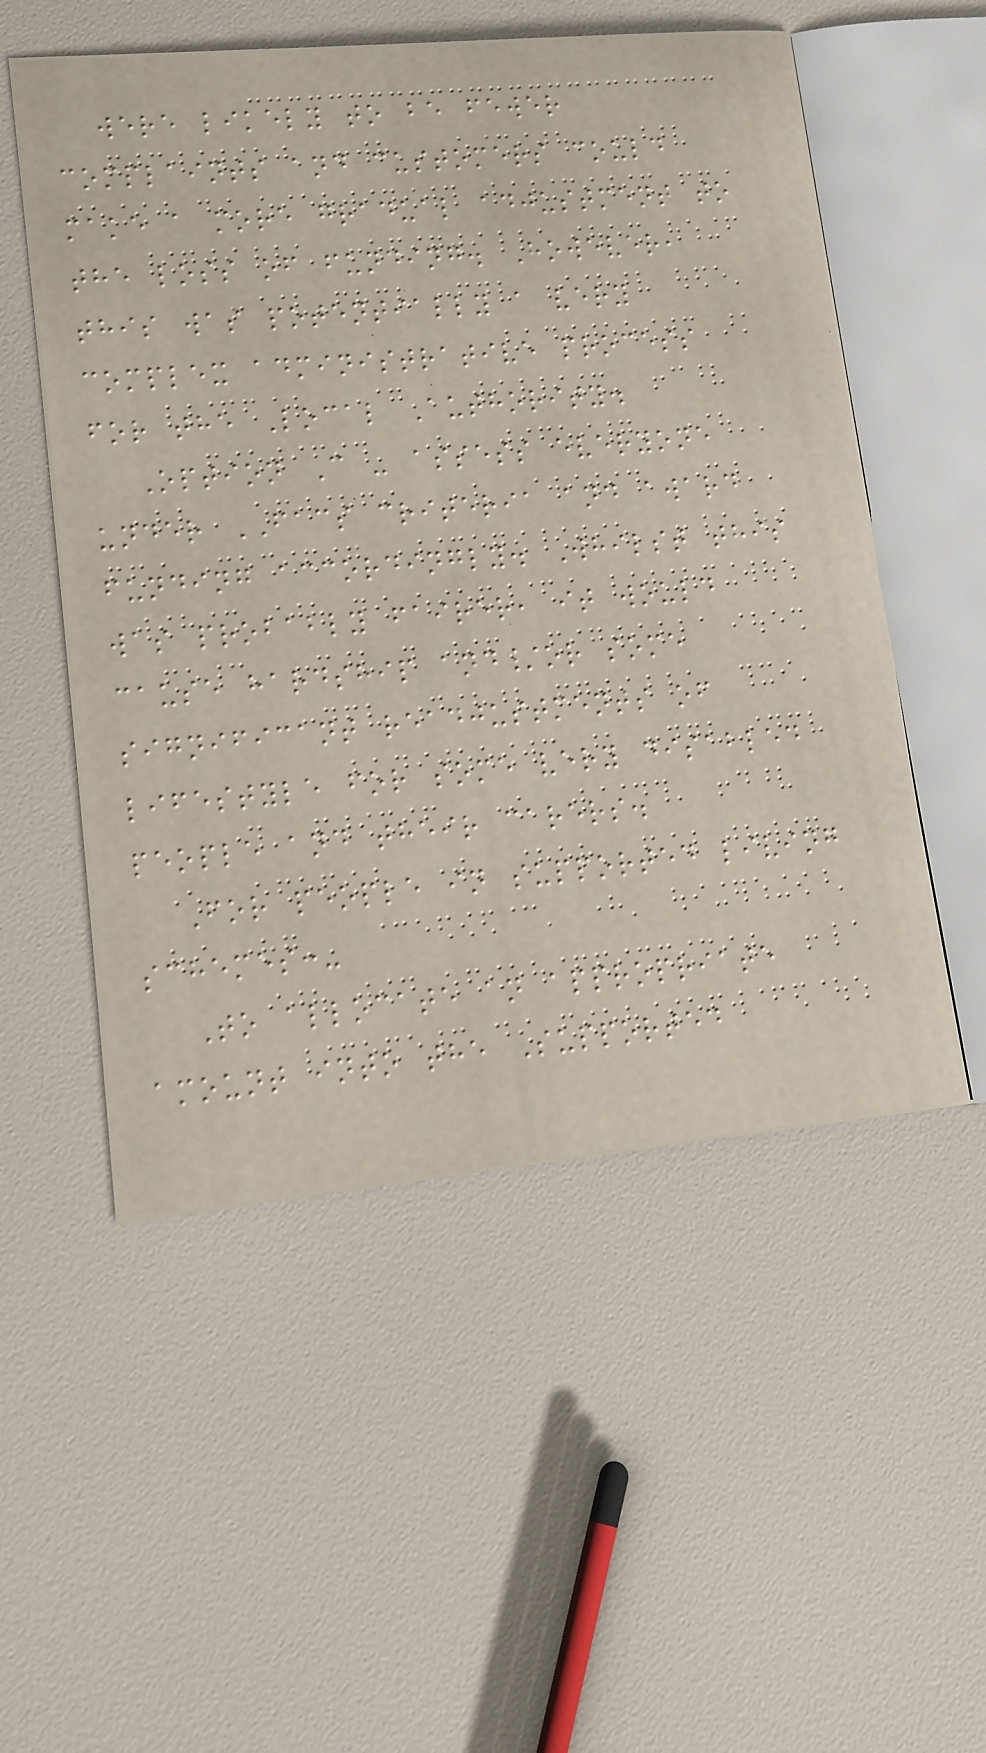were likely to be fewer
complaints and customers could
make a more gradual adjustment to
the loss of funding. However,
this was potentially a very
complex administrative process
for the Local Authority.
Option C - assess everyone
under FACS criteria and award
funding accordingly. Whilst this
was probably fairer, it would
cause hardship and/or some
significant readjustments of
lifestyle for some very disabled
people and their carers.
For people in supported living
schemes:-
To allocate an appropriate
amount into the Supported
